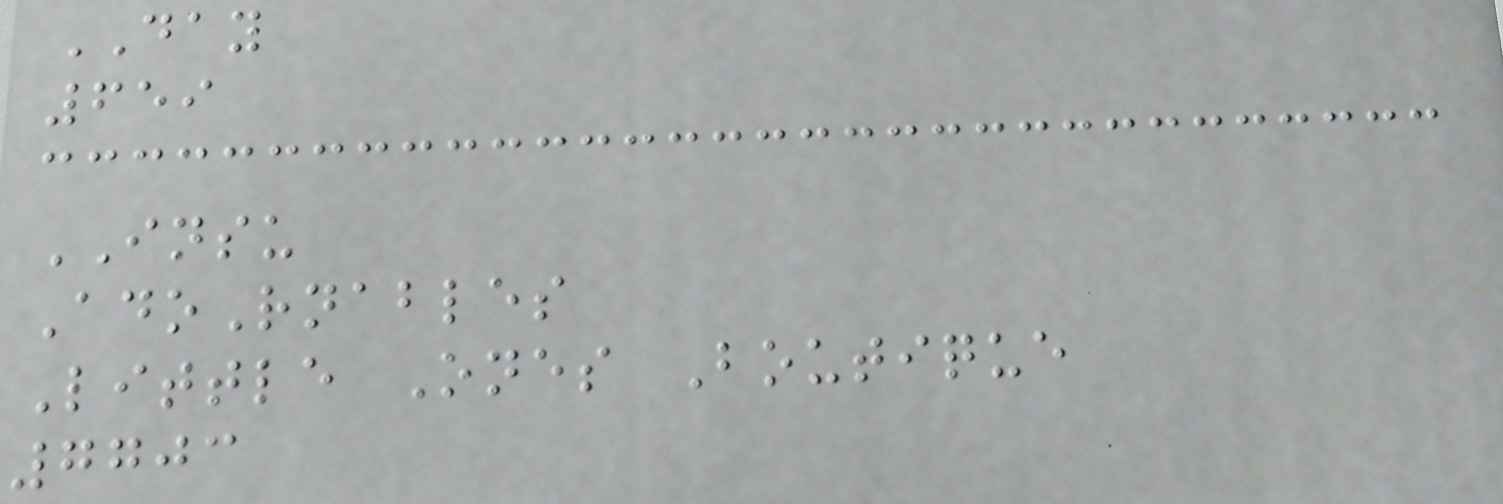DAY
659
INSU
AdoRnables
Little Ones Boutique
7703
